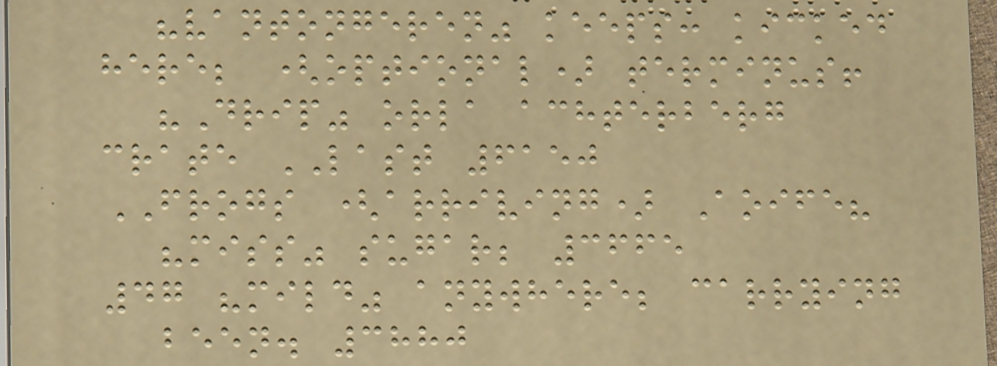"vantongeren" keeps: kicked
here; (optional) terminus!
"Drip" orla achterberg
crate LAST 6150
FROGS (arriving) Aoife?
"miss" sugar; 3665
47 "mild" anywhere; carrying
been. 3880
